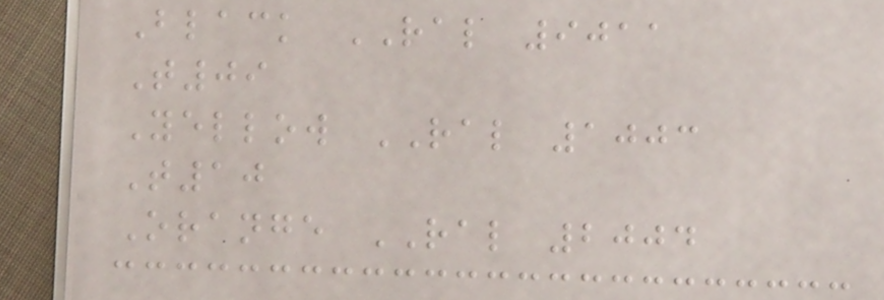Black RAL 9011
T09
Yellow RAL 1003
T10
Orange RAL 2004
